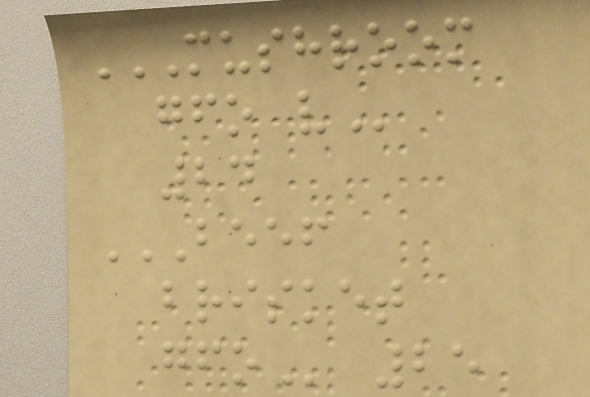MUSHROOM
GFO V
24
BEEF
BRISKET
GFO 25
